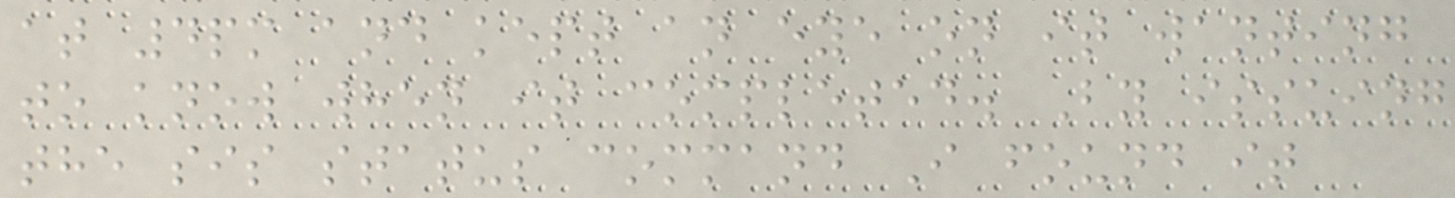at 4pm and kept an eye on it wanting
to know when it completed. By issuing
the sis status command I found it
